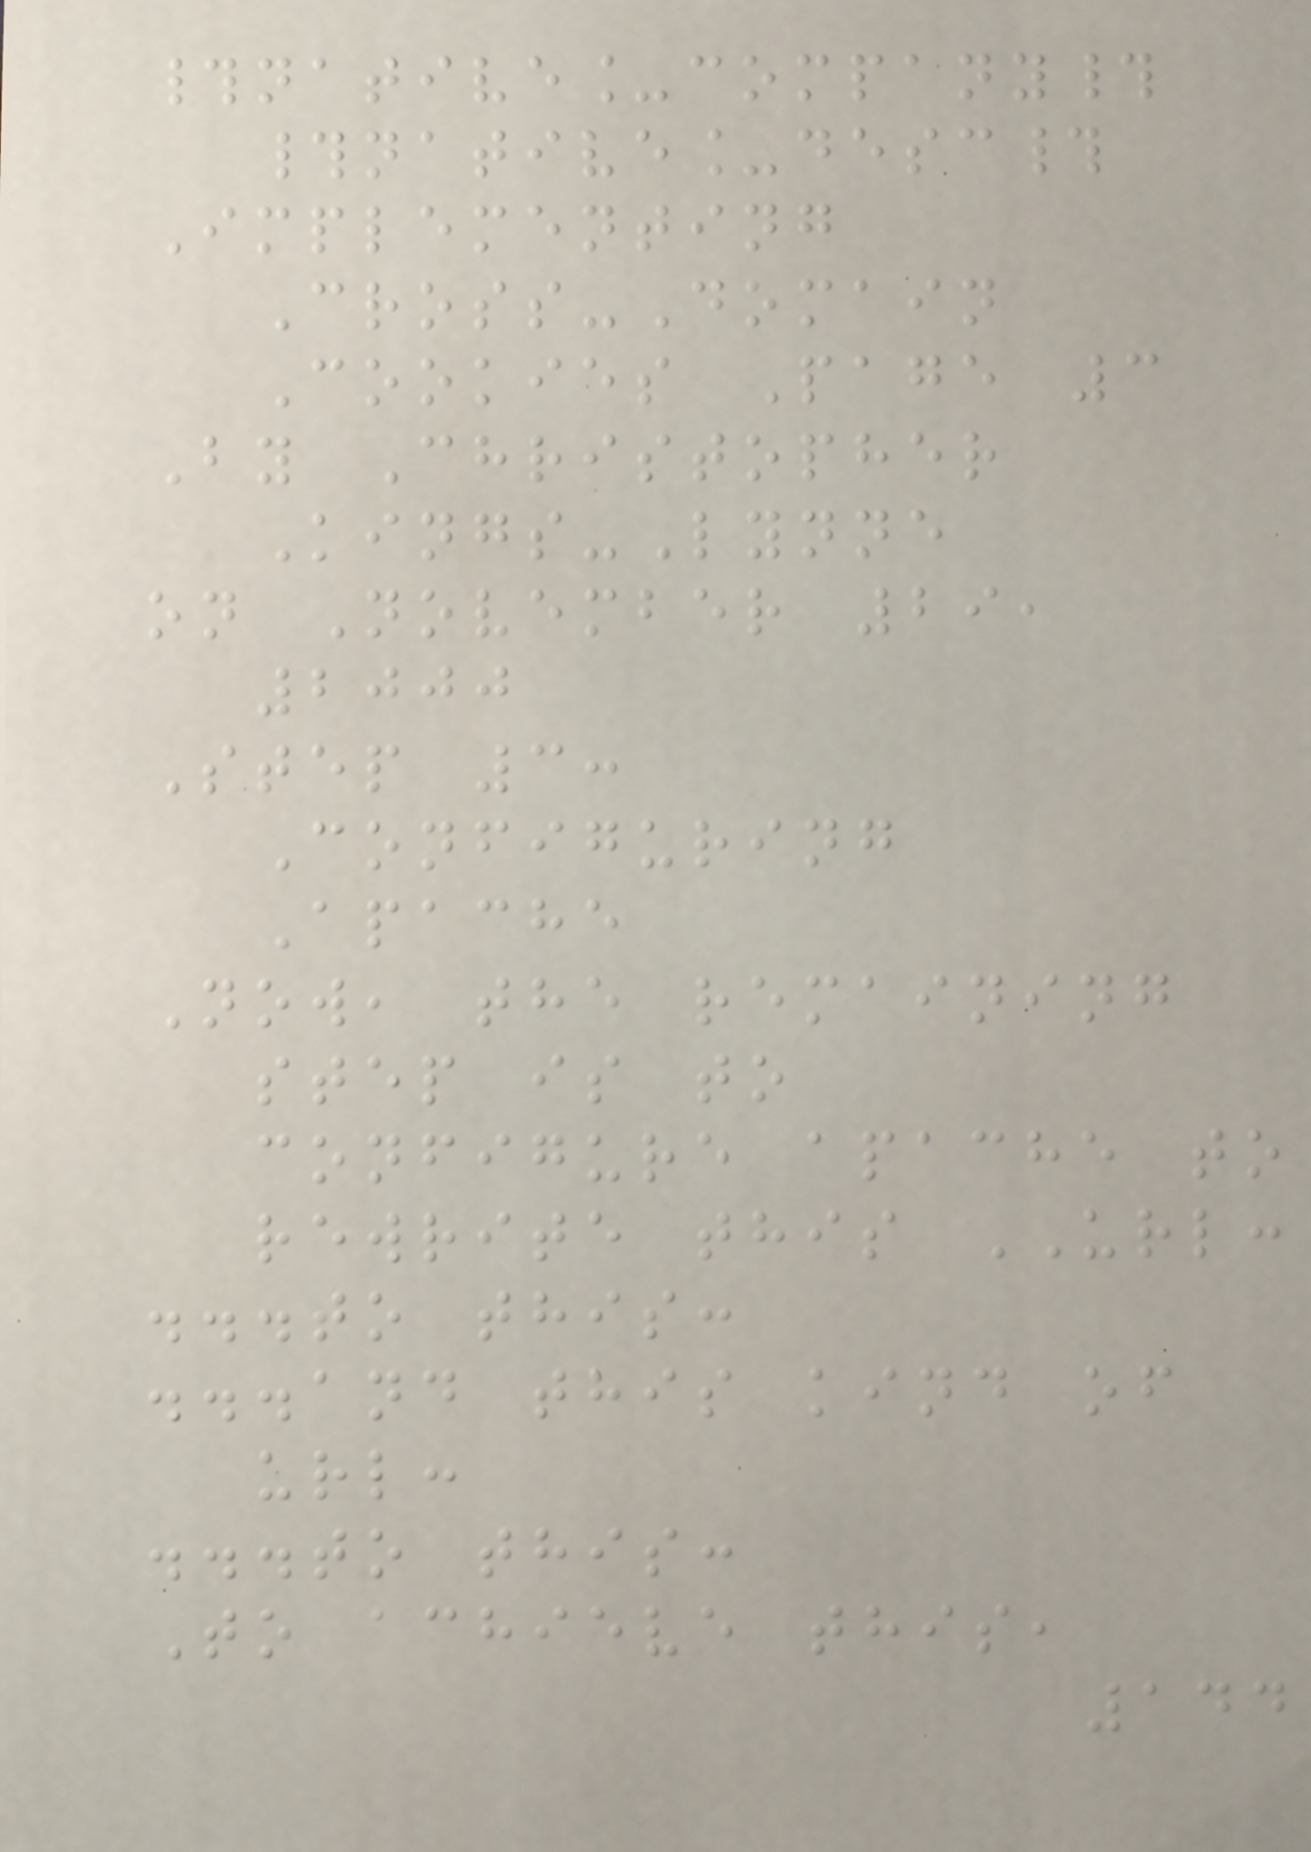#native_company#
#native_desc#
Implementing
Cross-Domain
Cookies Page 3
By Christopher
Kings-Lynne
on November 29,
2000
Step 3:
Configuring
Apache
Now, the remaining
step is to
configure apache to
rewrite this URL:
...to this:
...and this kind of
url:
...to this:
To achieve this,
144
